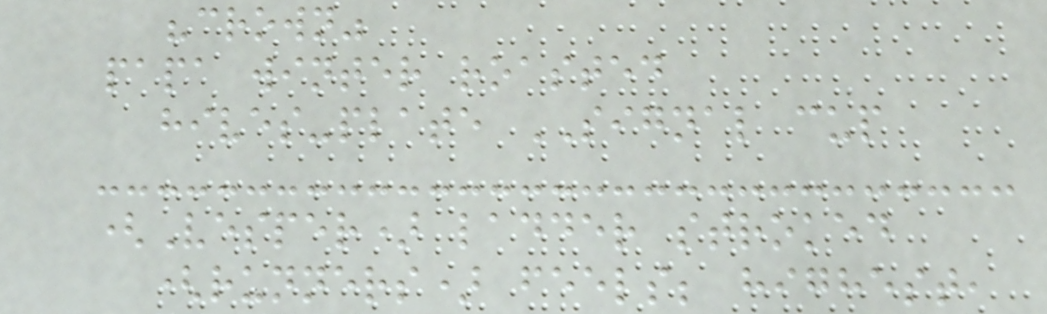"crown"
papa winter roasted
hives-plate SIGNAL cup
(Vesper) ladder stroked
(runners) feels; highest,
